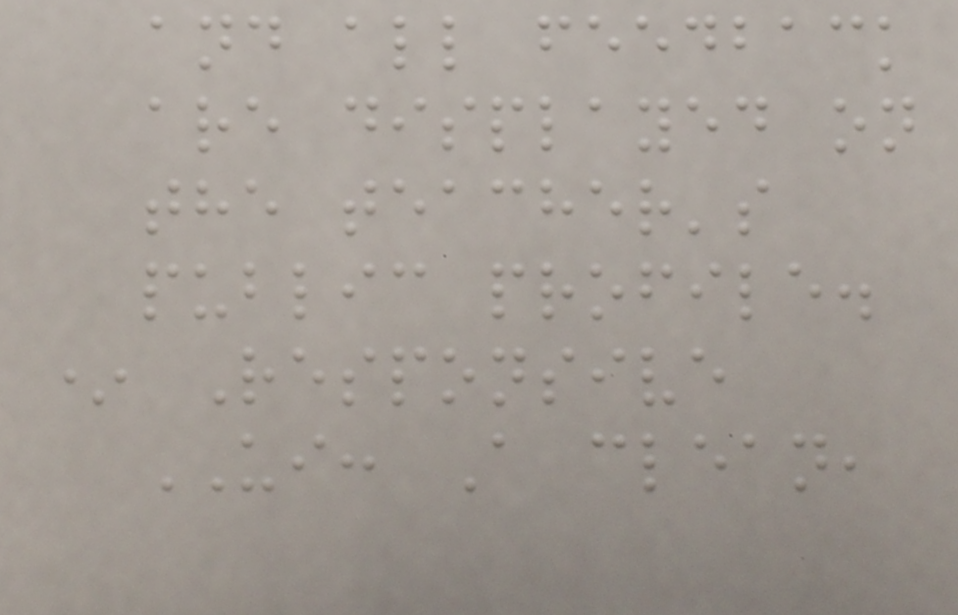and all feedback
are displayed on
the teacher's
public profile.
* Responsive
UI: A clean,
